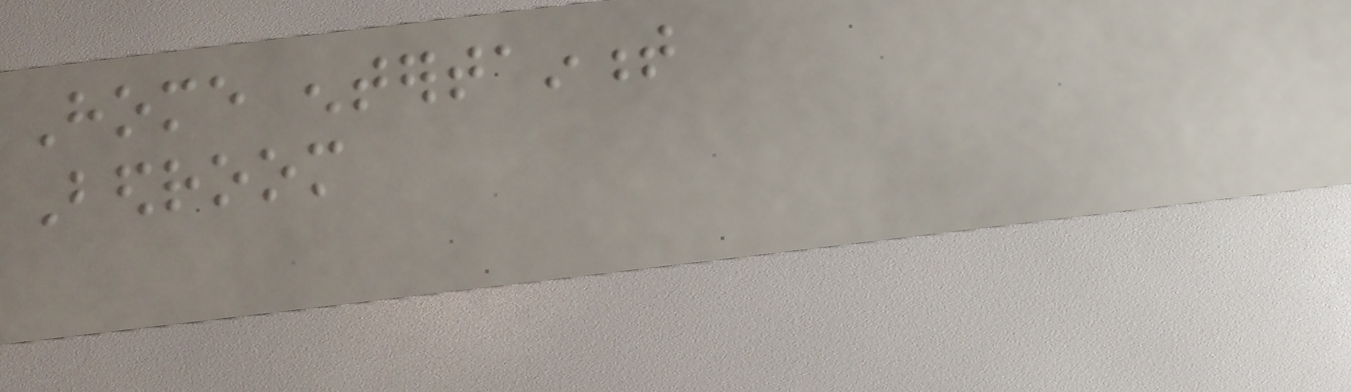Home entertainment
Bedroom
